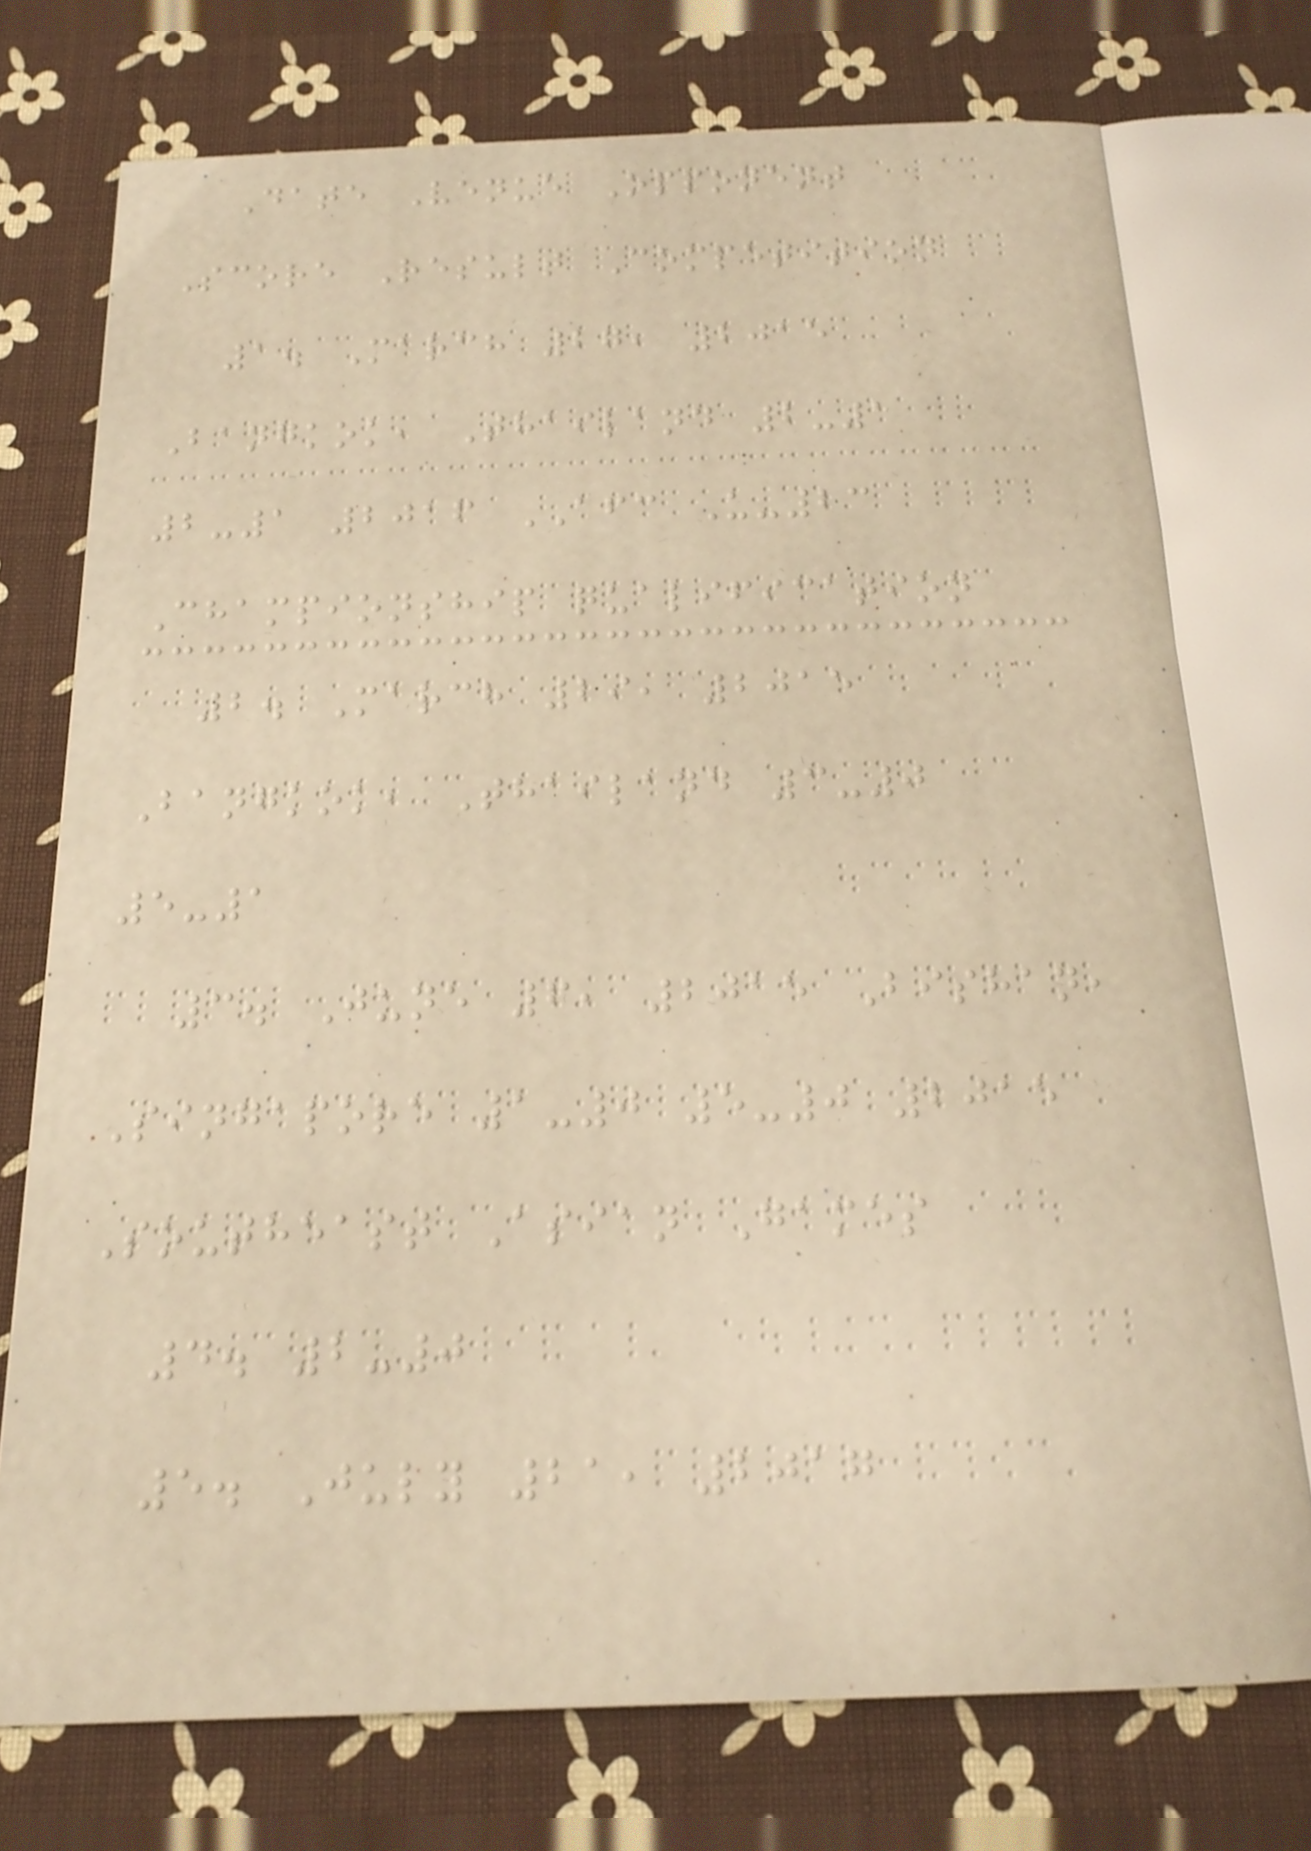Date Venue Opponent
Score Result Competition
1. March 27, 2015
Bangkok, Thailand 2-1
2-1 2016 AFC U-23
Championship qualification
2. March 29, 2015
Bangkok, Thailand 3-0
5-1
3. June 6, 2015 Bishan,
Singapore 1-0 5-0 2015
Southeast Asian Games
4. 2-0
5. July 21, 2017
